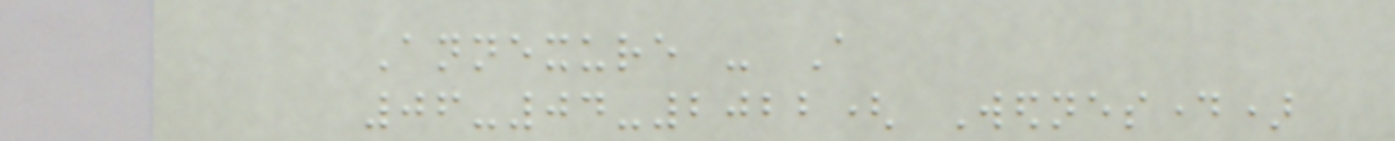Annexure - A
06-04-2022( Wednesday)
